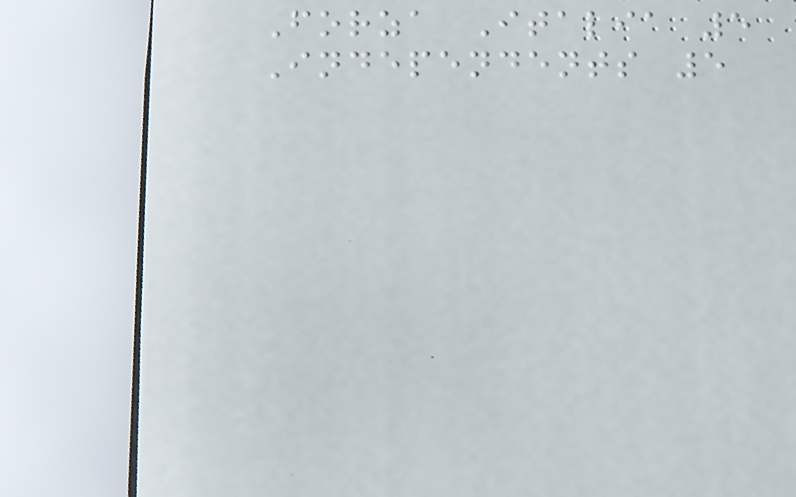Forza Italia 5
Independents 5
